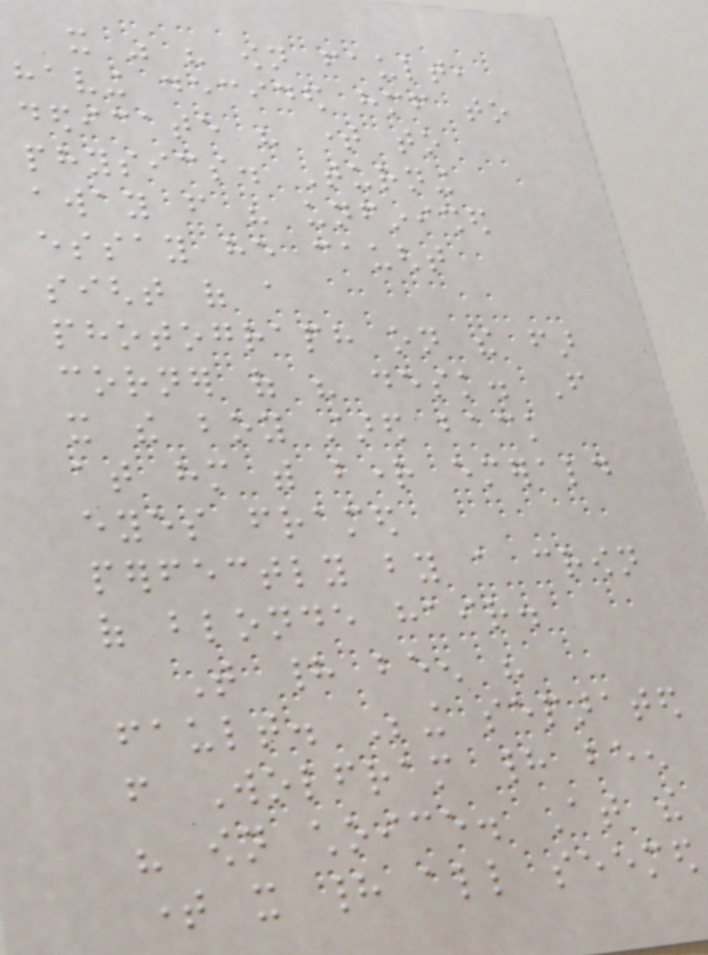it was his own fault,
having decided himself to
dedicate his time to
physics. Turning
away from his unfinished
essay he caught
sight of a
photograph on the far
corner of his desk. From
it the boy stared back
at him with bright emerald
eyes framed
perfectly by a crown
of blonde hair.
That had been his
fault. Being separated
from Wolfram had been
his own choice. At the
time it had all seemed
